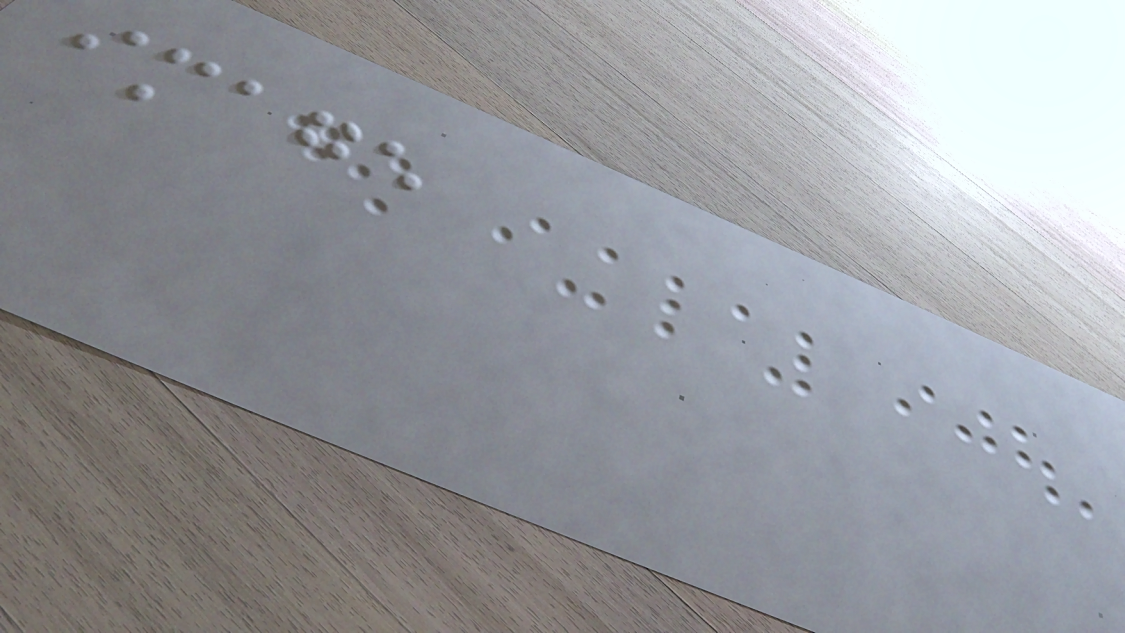image
